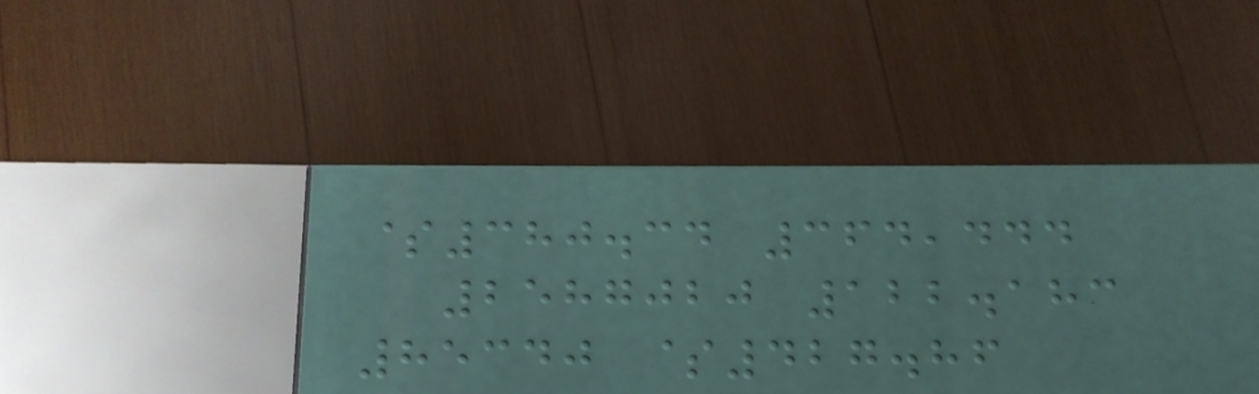$380.34 364,444
2587020 122.183
85340 $427.86
